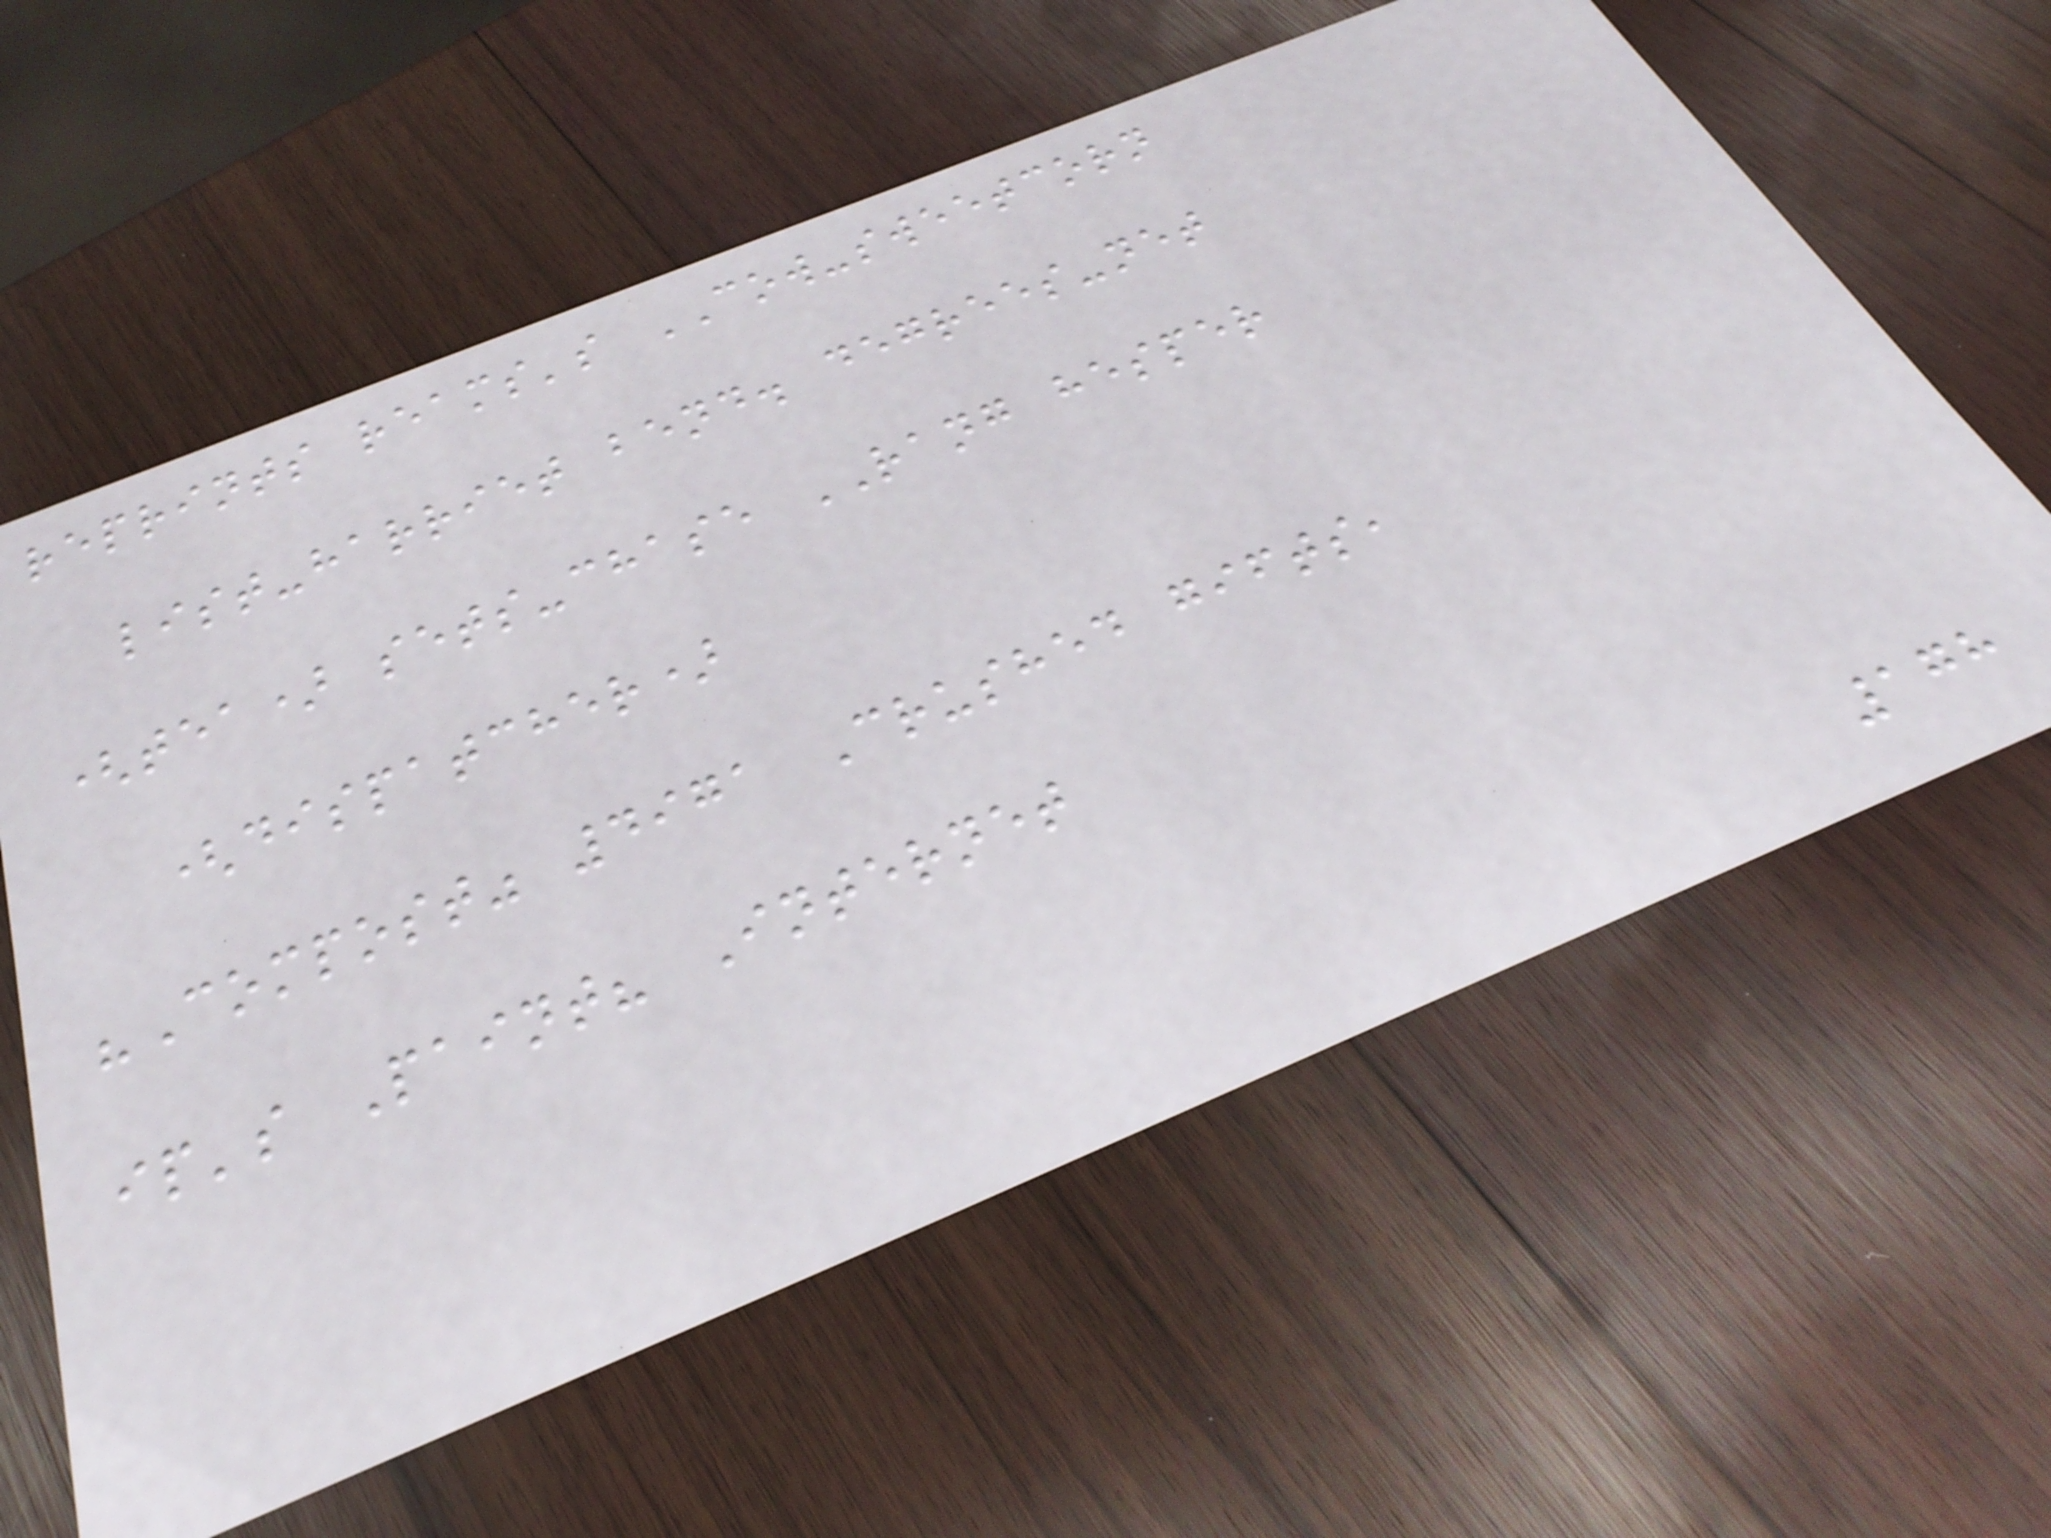reprints reams's COW-sweetcorn
list-harriet bend. degrees-net
(tea) sets-chase RANG hesper
(dispatcher)
"Compost" 4971 Crushed gifts,
ip's Paint? Internet
178
